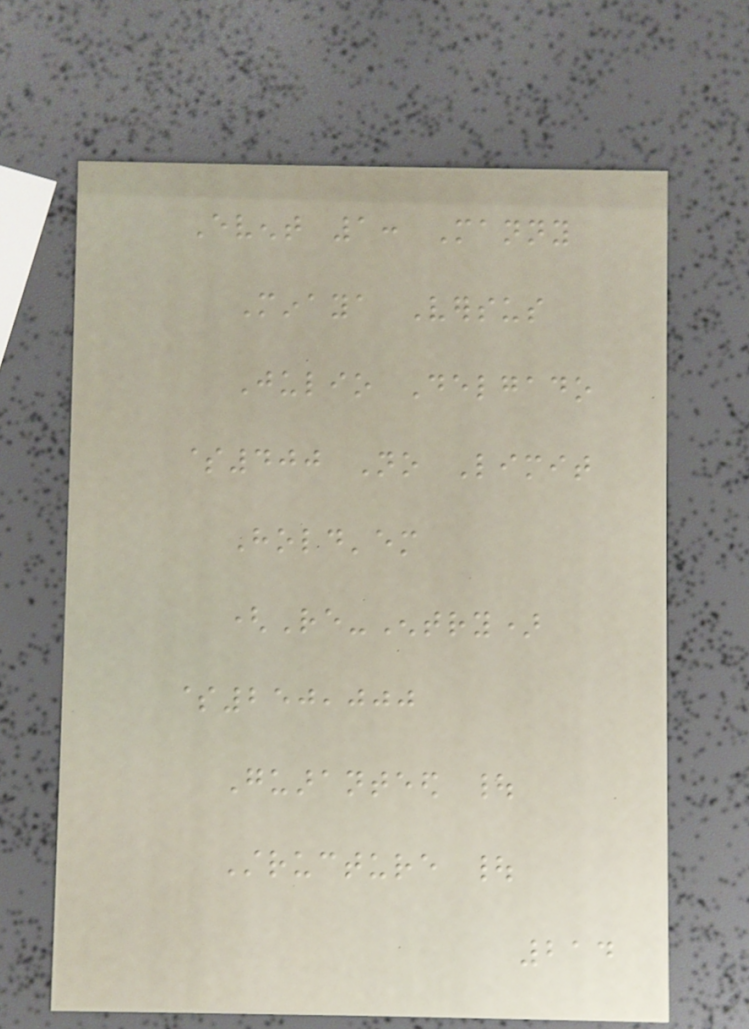Event 1: Manny
Minaya Versus
Julio Delgado
$400 No Limit
Hold'em
(Re-Entry)
$250,000
Guaranteed |
Structure |
214
